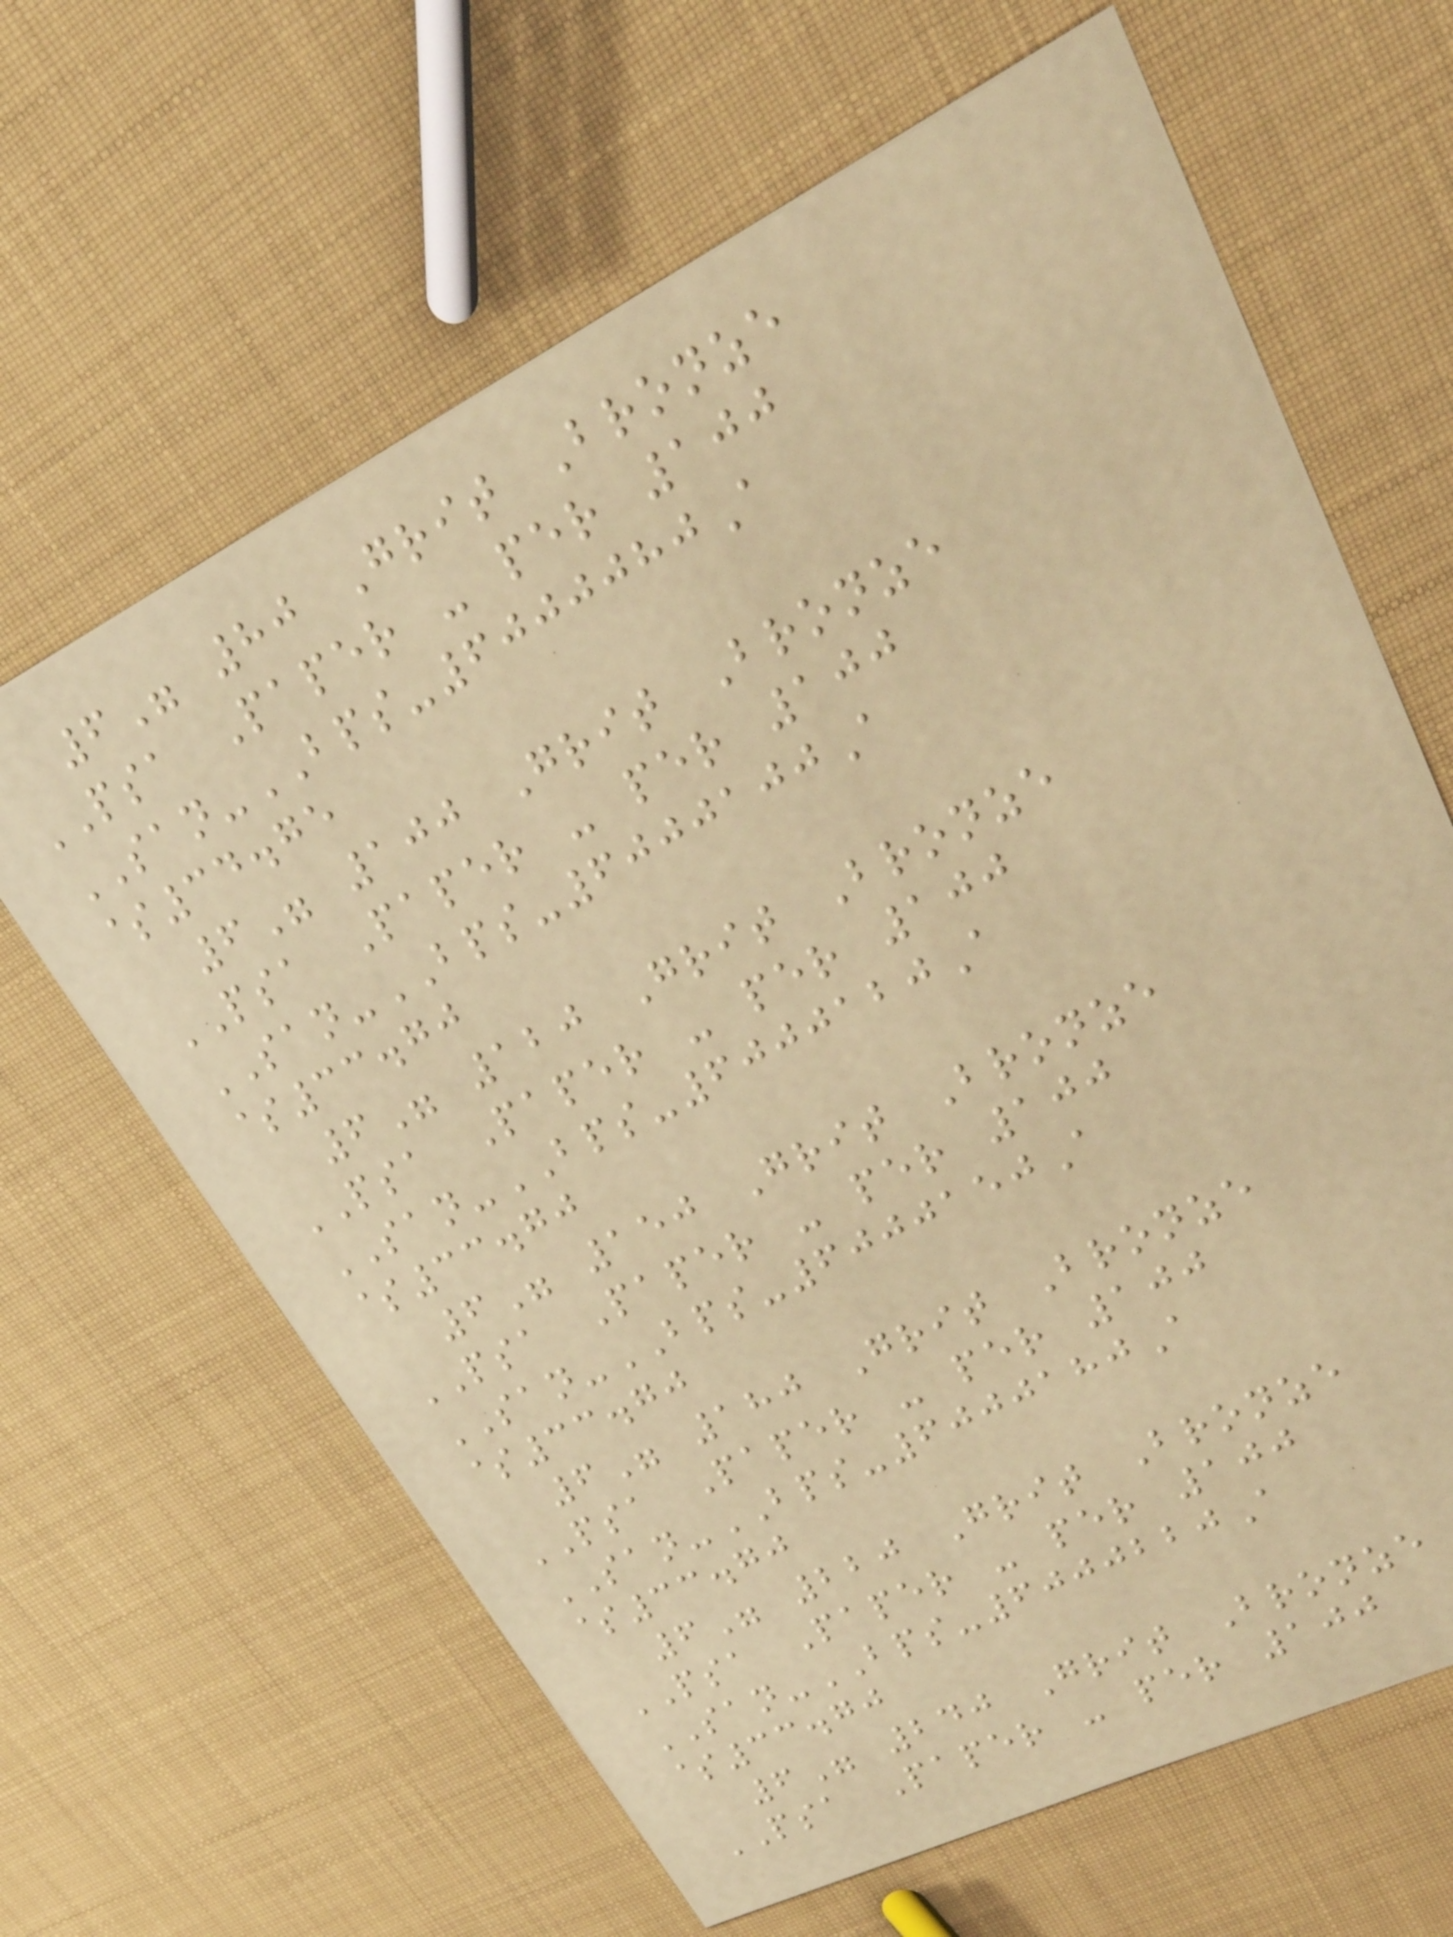6" 80 Grit Bronze
PSA Paper - per 100
SAN-BPS-6000080A
$34.75
6" 100 Grit Bronze
PSA Paper - per 100
SAN-BPS-6000100A
$33.70
6" 120 Grit Bronze
PSA Paper - per 100
SAN-BPS-6000120A
$33.70
6" 150 Grit Bronze
PSA Paper - per 100
SAN-BPS-6000150A
$33.70
6" 180 Grit Bronze
PSA Paper - per 100
SAN-BPS-6000180A
$33.70
6" 220 Grit Bronze
PSA Paper - per 100
SAN-BPS-6000220A
$33.70
6" 240 Grit Bronze
PSA Paper - per 100
